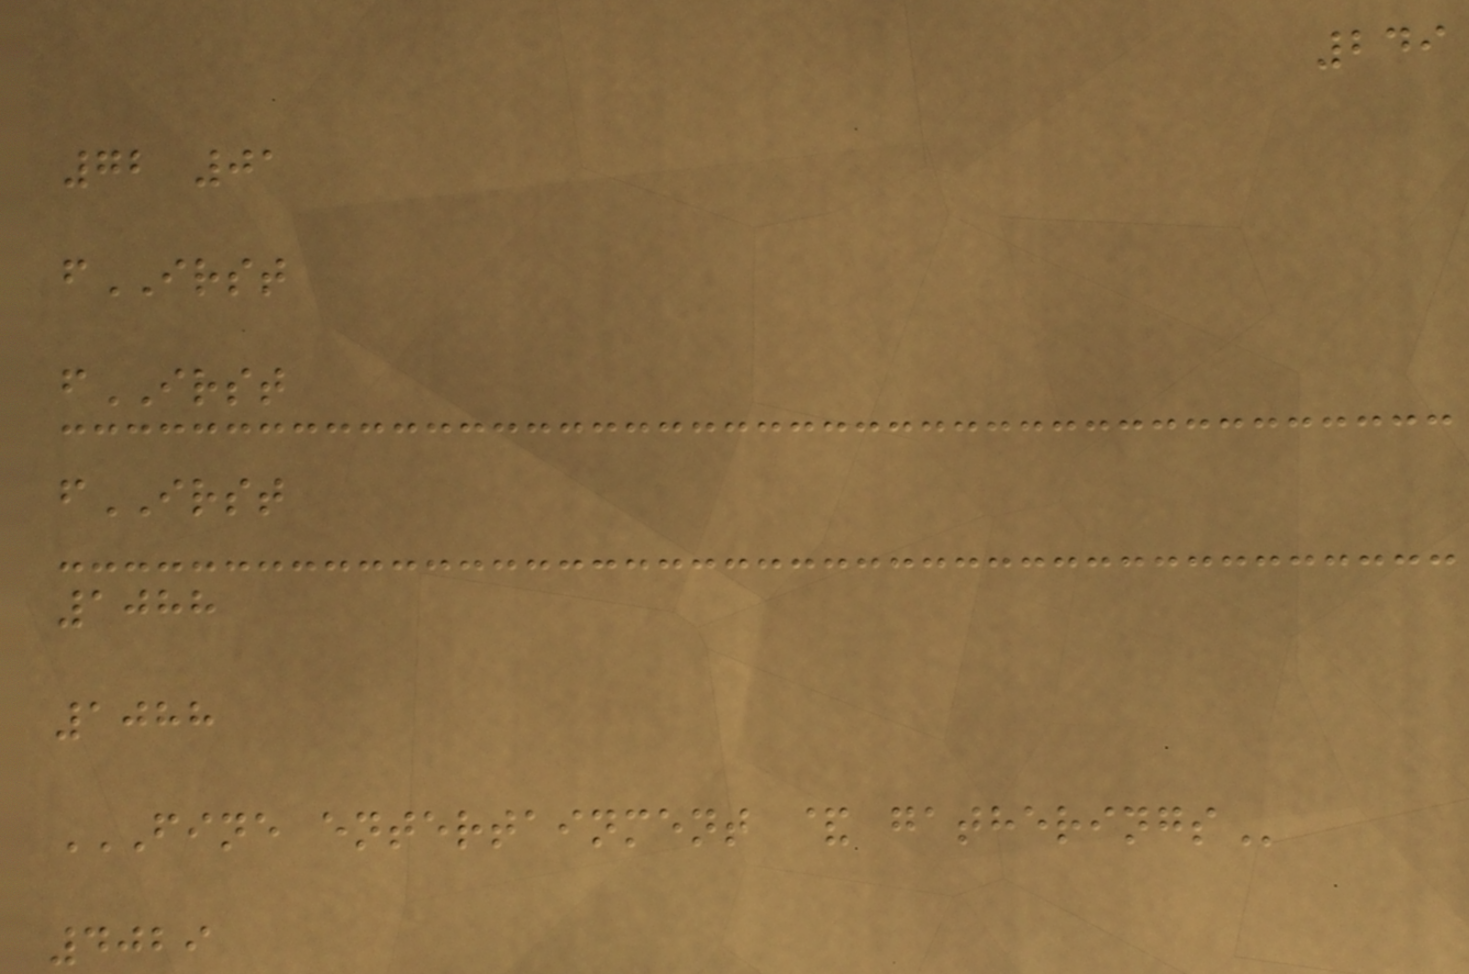249
72 01
fIRST
fIRST
fIRST
1088
1088
FINE ENTERTAINMENT & GATHERINGS
4029
